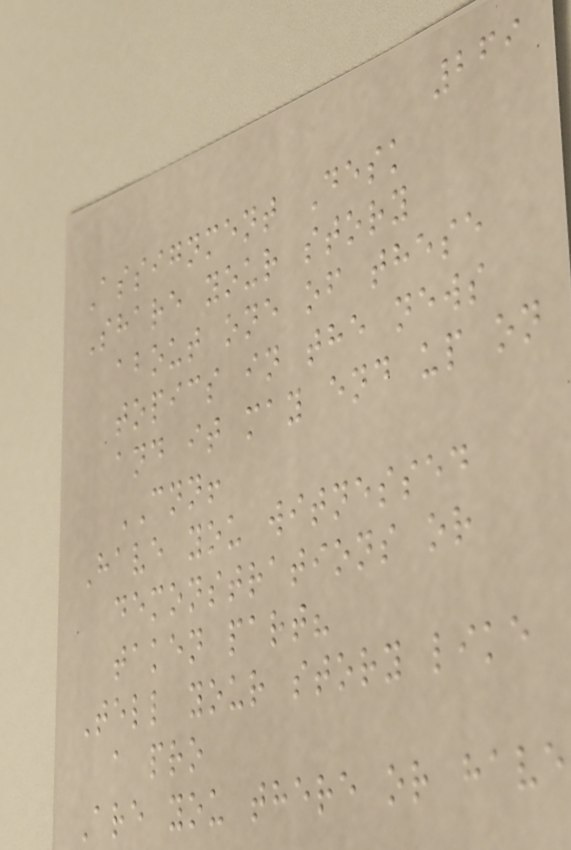269
Assignment Desk
Share your story
about one of these
topics in the news
and it may end up on
CNN!
Have you witnessed
demonstrations or
taken part?
Tell your story like
a pro
Are you there or have
